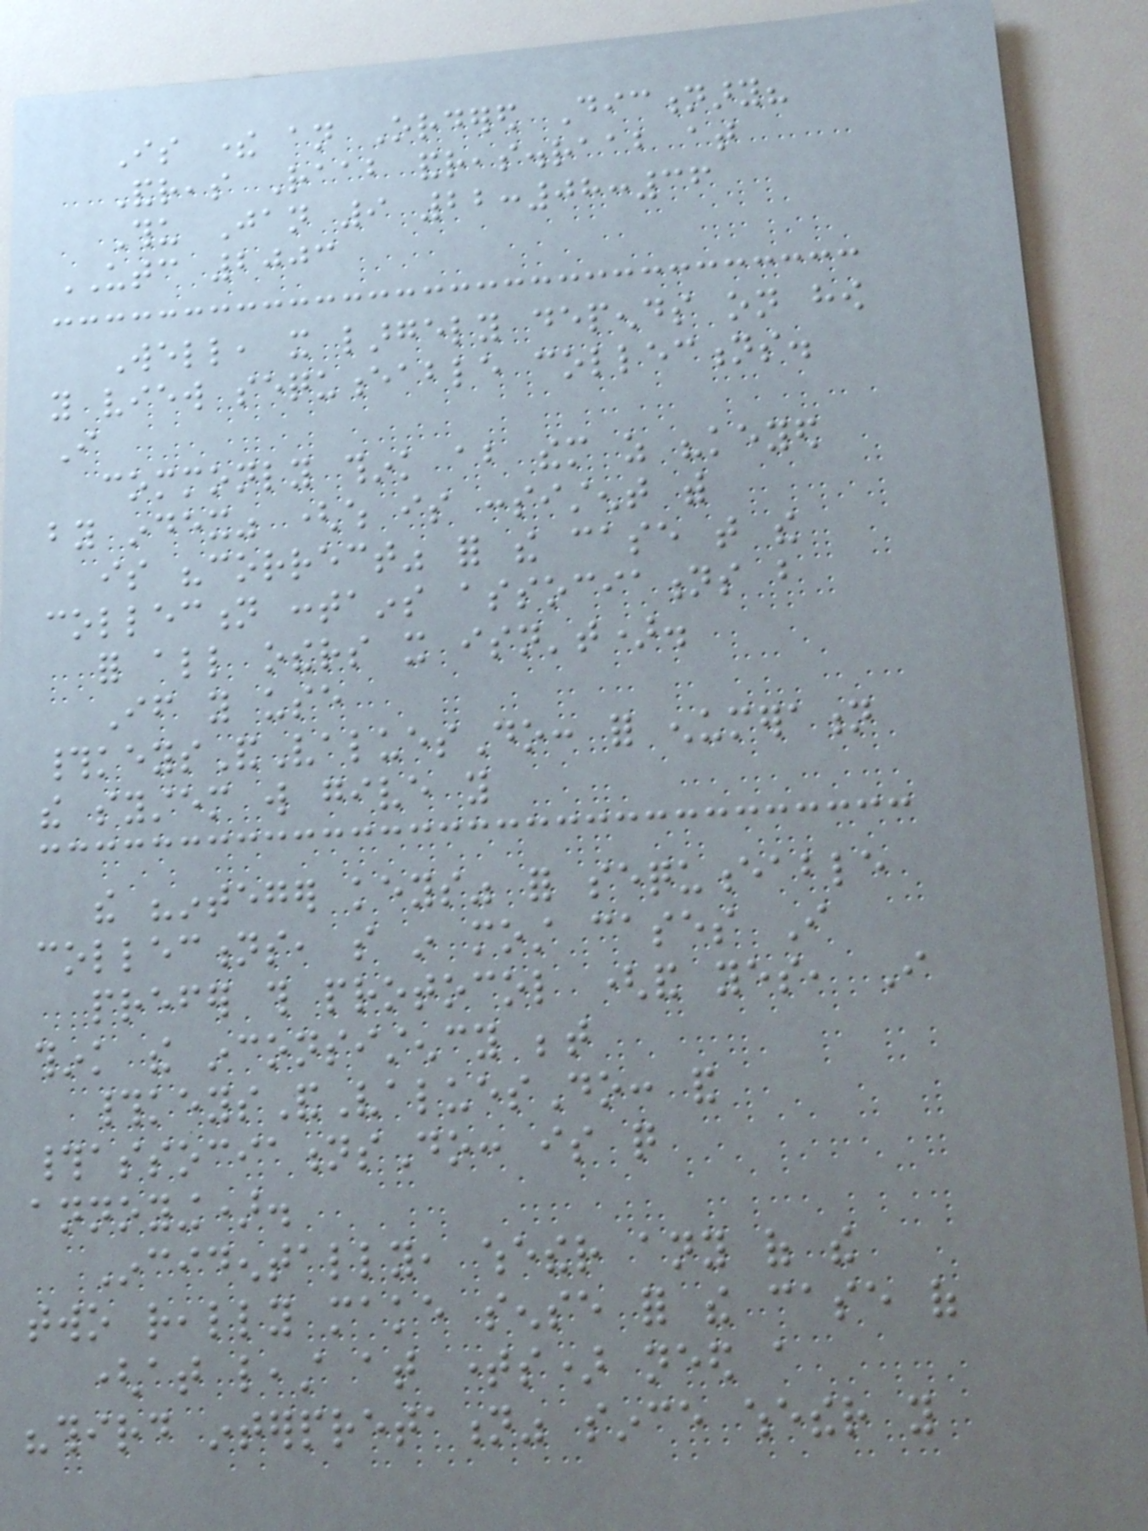Is there an Ordered Dictionary?
Andreas Raab andreas.raab at
Thu Jan 9 22:08:36
UTC 2003
Well, it largely depends on how
you view sequenceable collections.
I
commonly think about them as "keyed
by index" (which is consistent with
is "correct" for the case that the
collection contains associations but
for all others it isn't).
If you use
#keysAndValuesDo: for enumeration
the system will give you
the "integer keys" for sequenceable
collections, so in most cases I
prefer this protocol (and yes, I
think the inconsistency between
#keysAndValuesDo: and
#associationsDo: is quite
annoying).
Incidentally, whether any of the
two really make sense for the case of
(at least at times) need a
"third interpretation" since whether you
